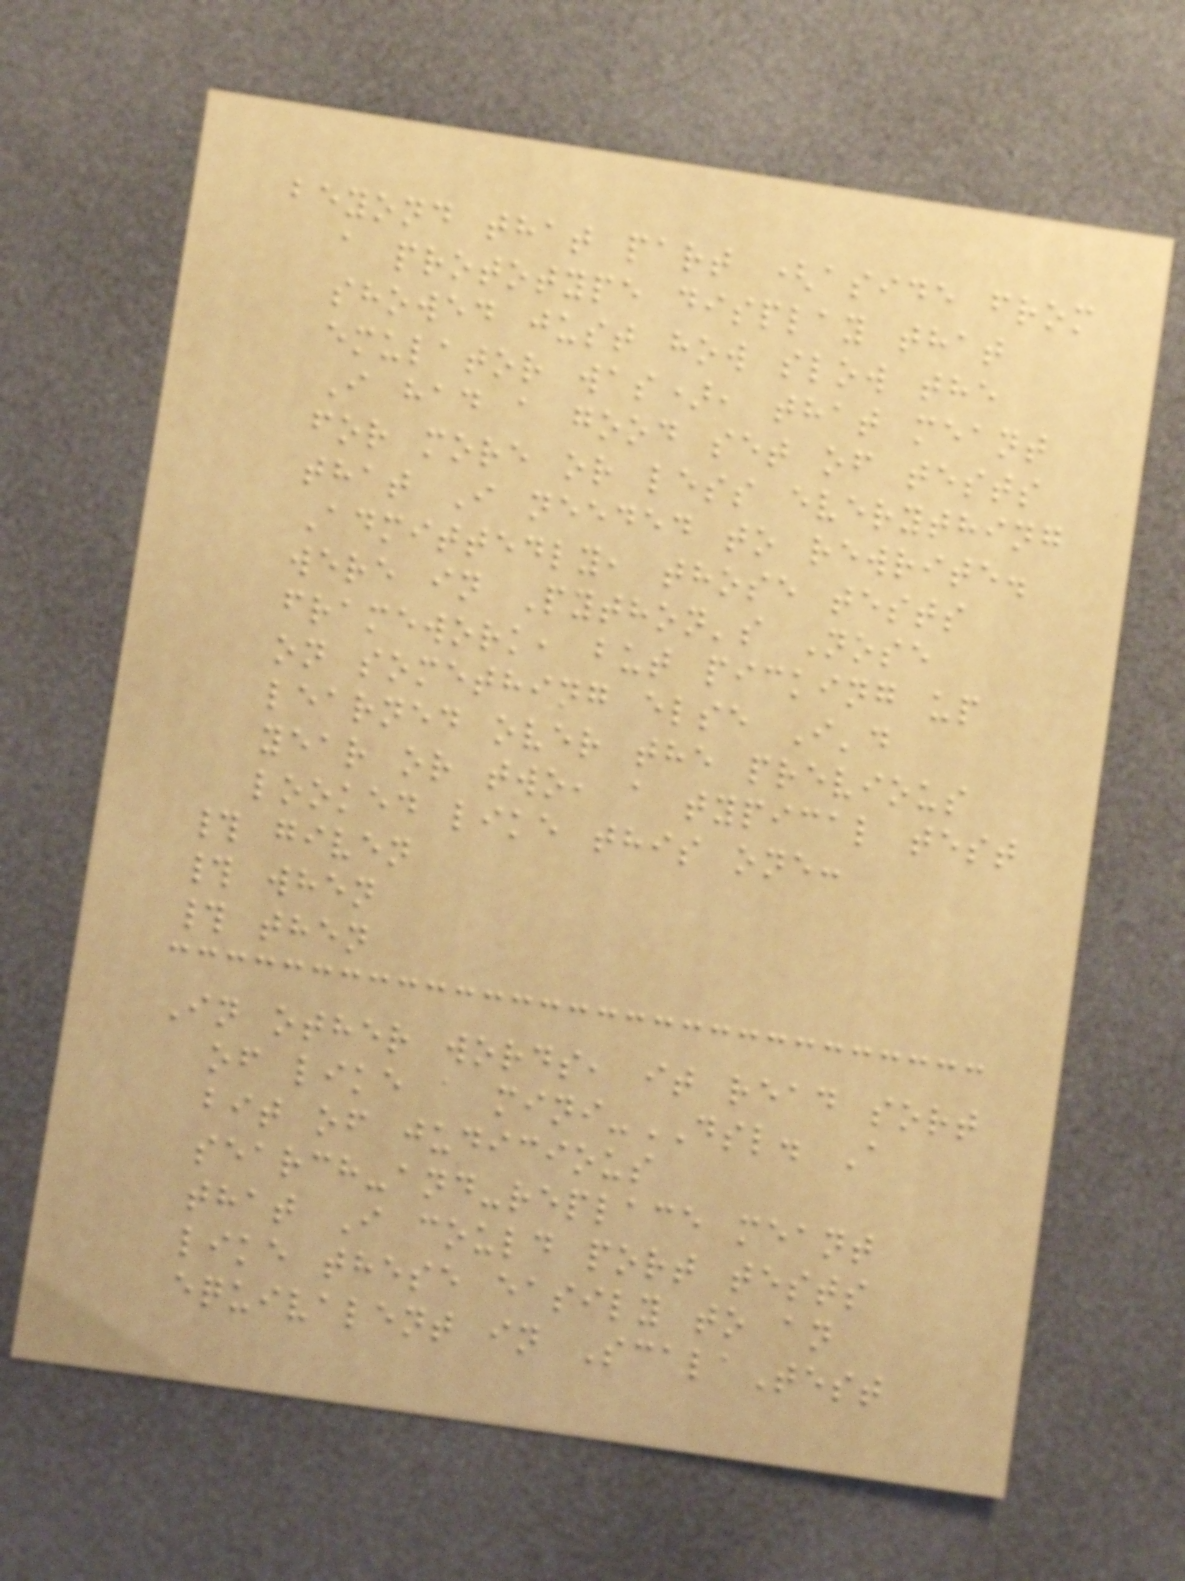beyond that part (aside from
a prototype display that
showed just how slow the
emulator was), that meant
I had a good set of tests
for more or less everything
that I needed to rewrite.
Admittedly, those tests
were in Python's Nose
framework, but picking up
on something else I'd
learned over the previous
year or two, a typical test
looked like this one:
# given
# when
# then
In other words, it read sort
of like a mini-DSL. A
bit of judicious
search-and-replace meant
that I could port tests
like these easily to an
equivalent in ScalaTest
